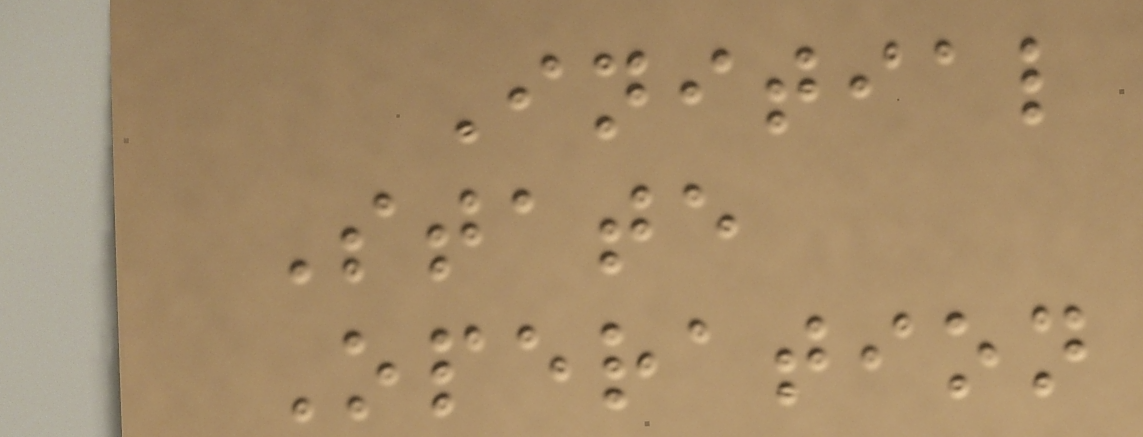Initial
State
Operation
